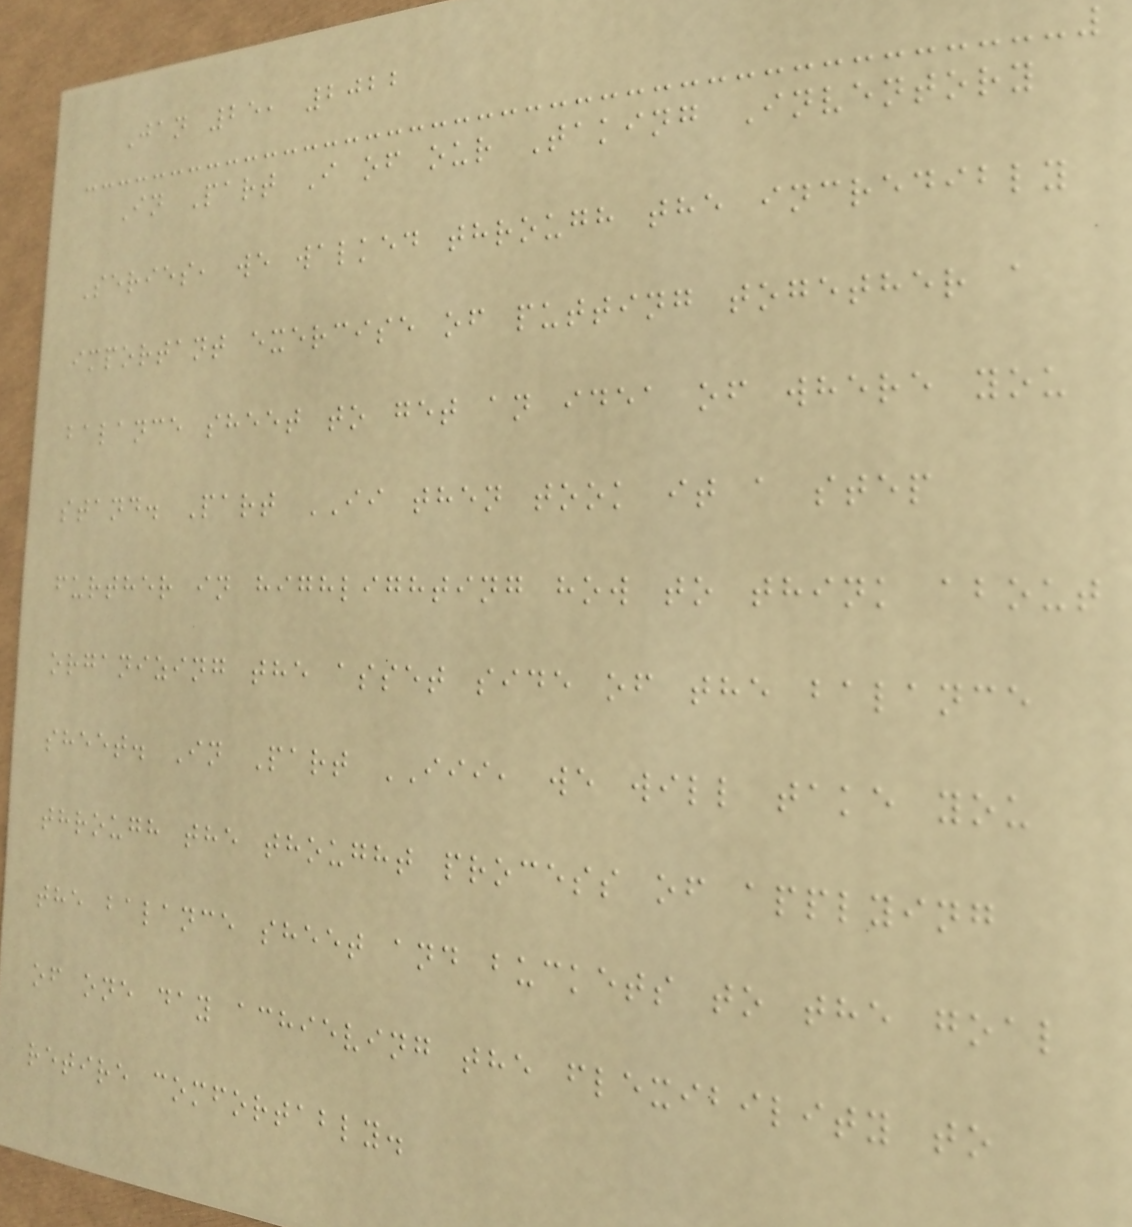Jan 25, 2022
In Part I of our Taking Inventory
Series, we walked through the incredibly
important exercise of putting together a
balance sheet to get an idea of where you
stand. Part II then took it a step
further in highlighting how to think about
organizing the asset side of the balance
sheet. In Part III, we will take you
through the thought process of applying
the balance sheet and buckets to the goal
of one day achieving the flexibility to
retire comfortably.
